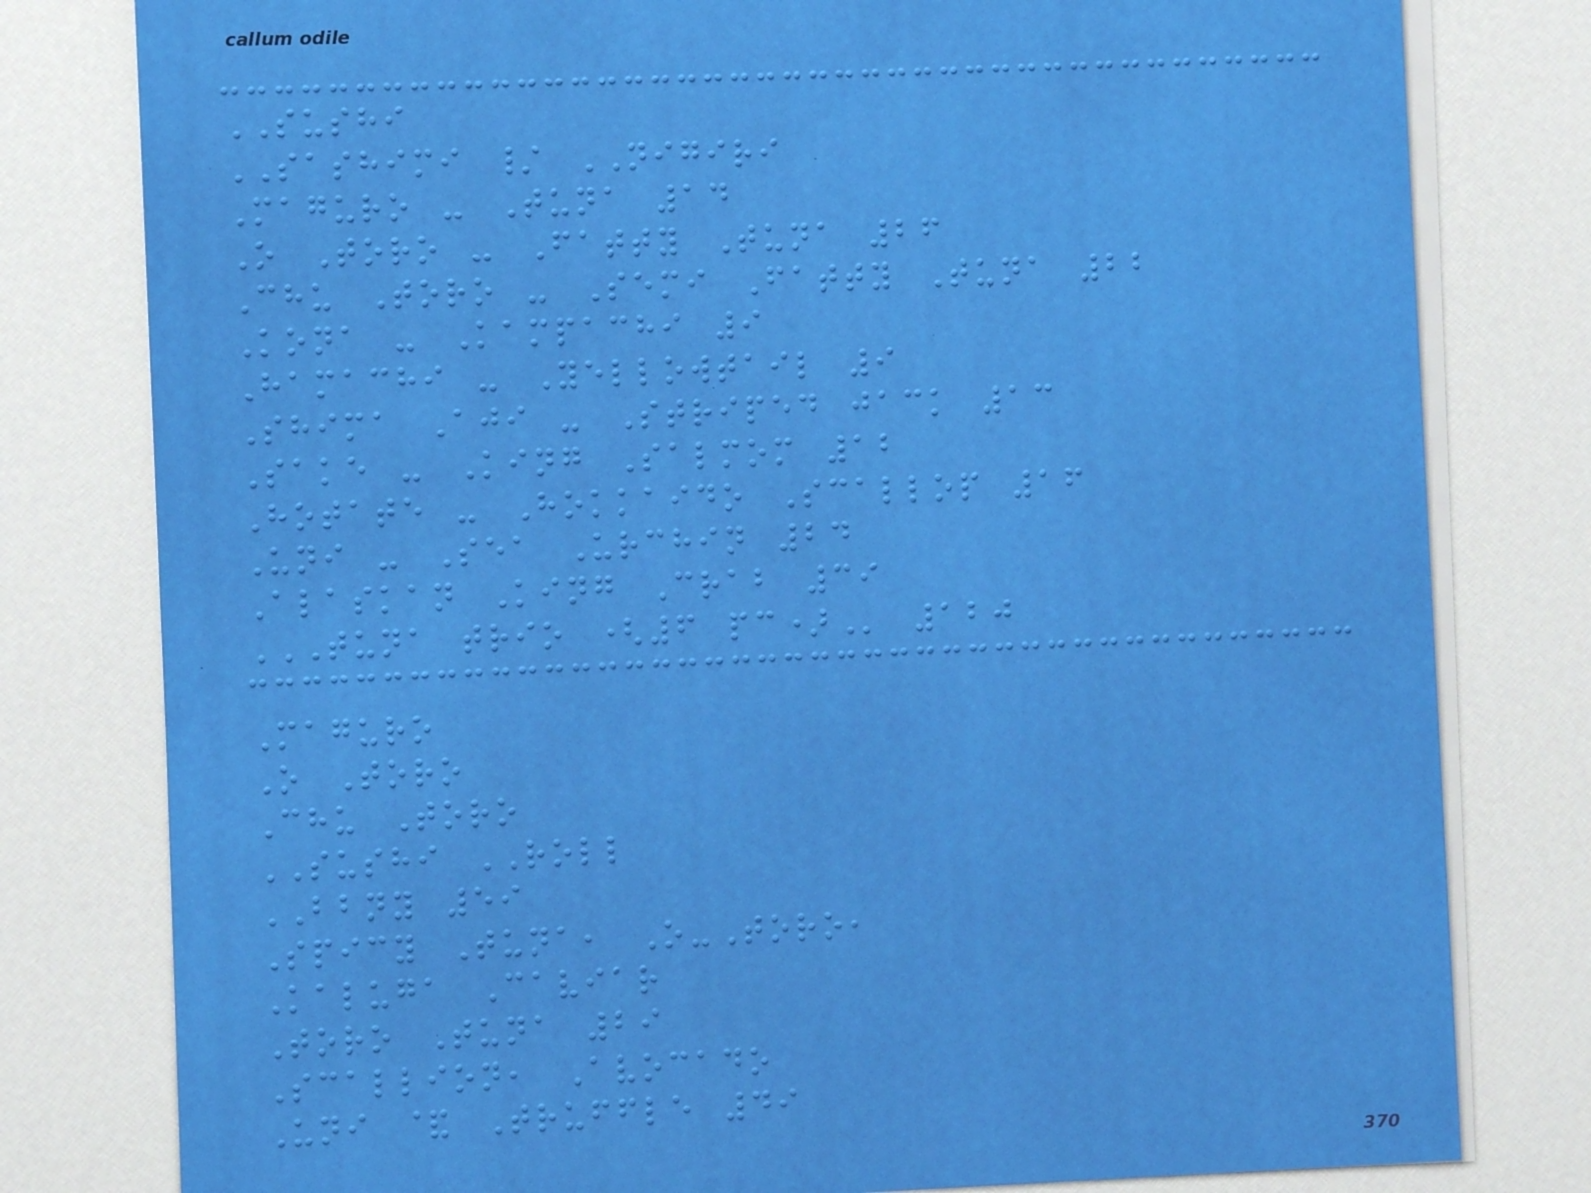SUSHI
SASHIMI / NIGIRI
Maguro - Tuna 14
O Toro - Fatty Tuna 26
Chu Toro - Semi Fatty Tuna 22
Kona - Kampachi 9
Hamachi - Yellowtail 9
Shima Aji - Striped jack 13
Sake - King Salmom 12
Hotate - Hokkaido Scallop 16
Uni - Sea Urchin 24
Alaskan King Crab 39
TUNA TRIO (6 PC) 120
Maguro
O Toro
Chu Toro
SUSHI ROLL
BBNY 59
Spicy Tuna, O-Toro,
Kaluga Caviar
Toro Tuna 29
Scallion, Avocado
Uni & Truffle 49
